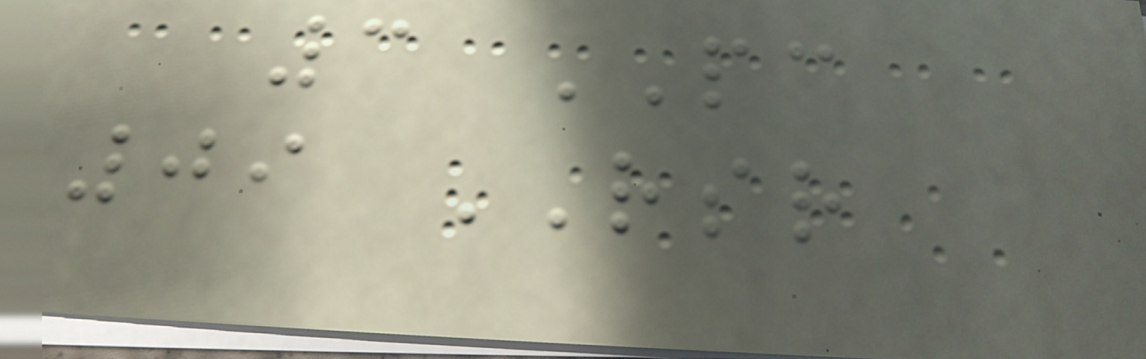3 PC
09 RSR
